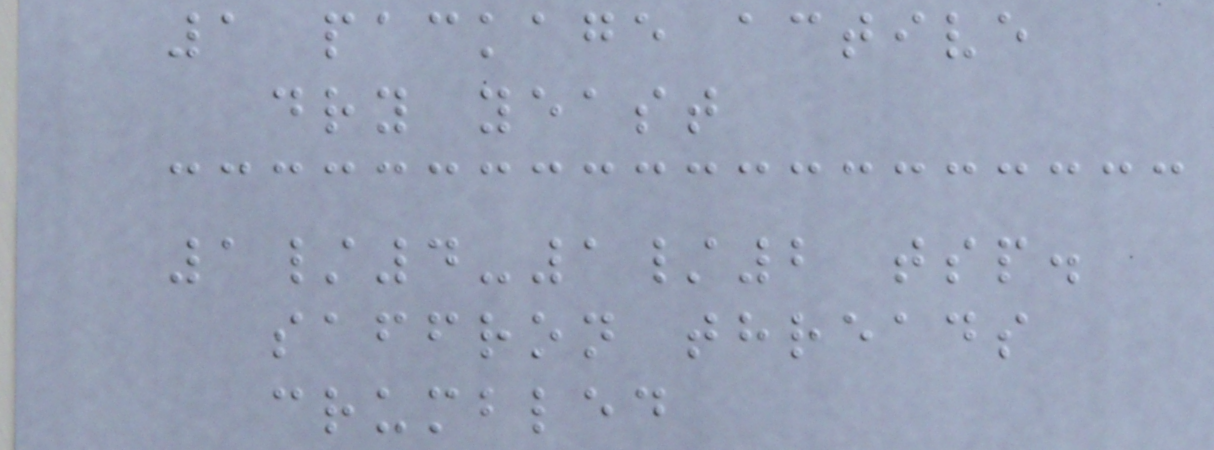1 package active
dry yeast
1/4-1/2 tsp.
saffron threads
crumbled
